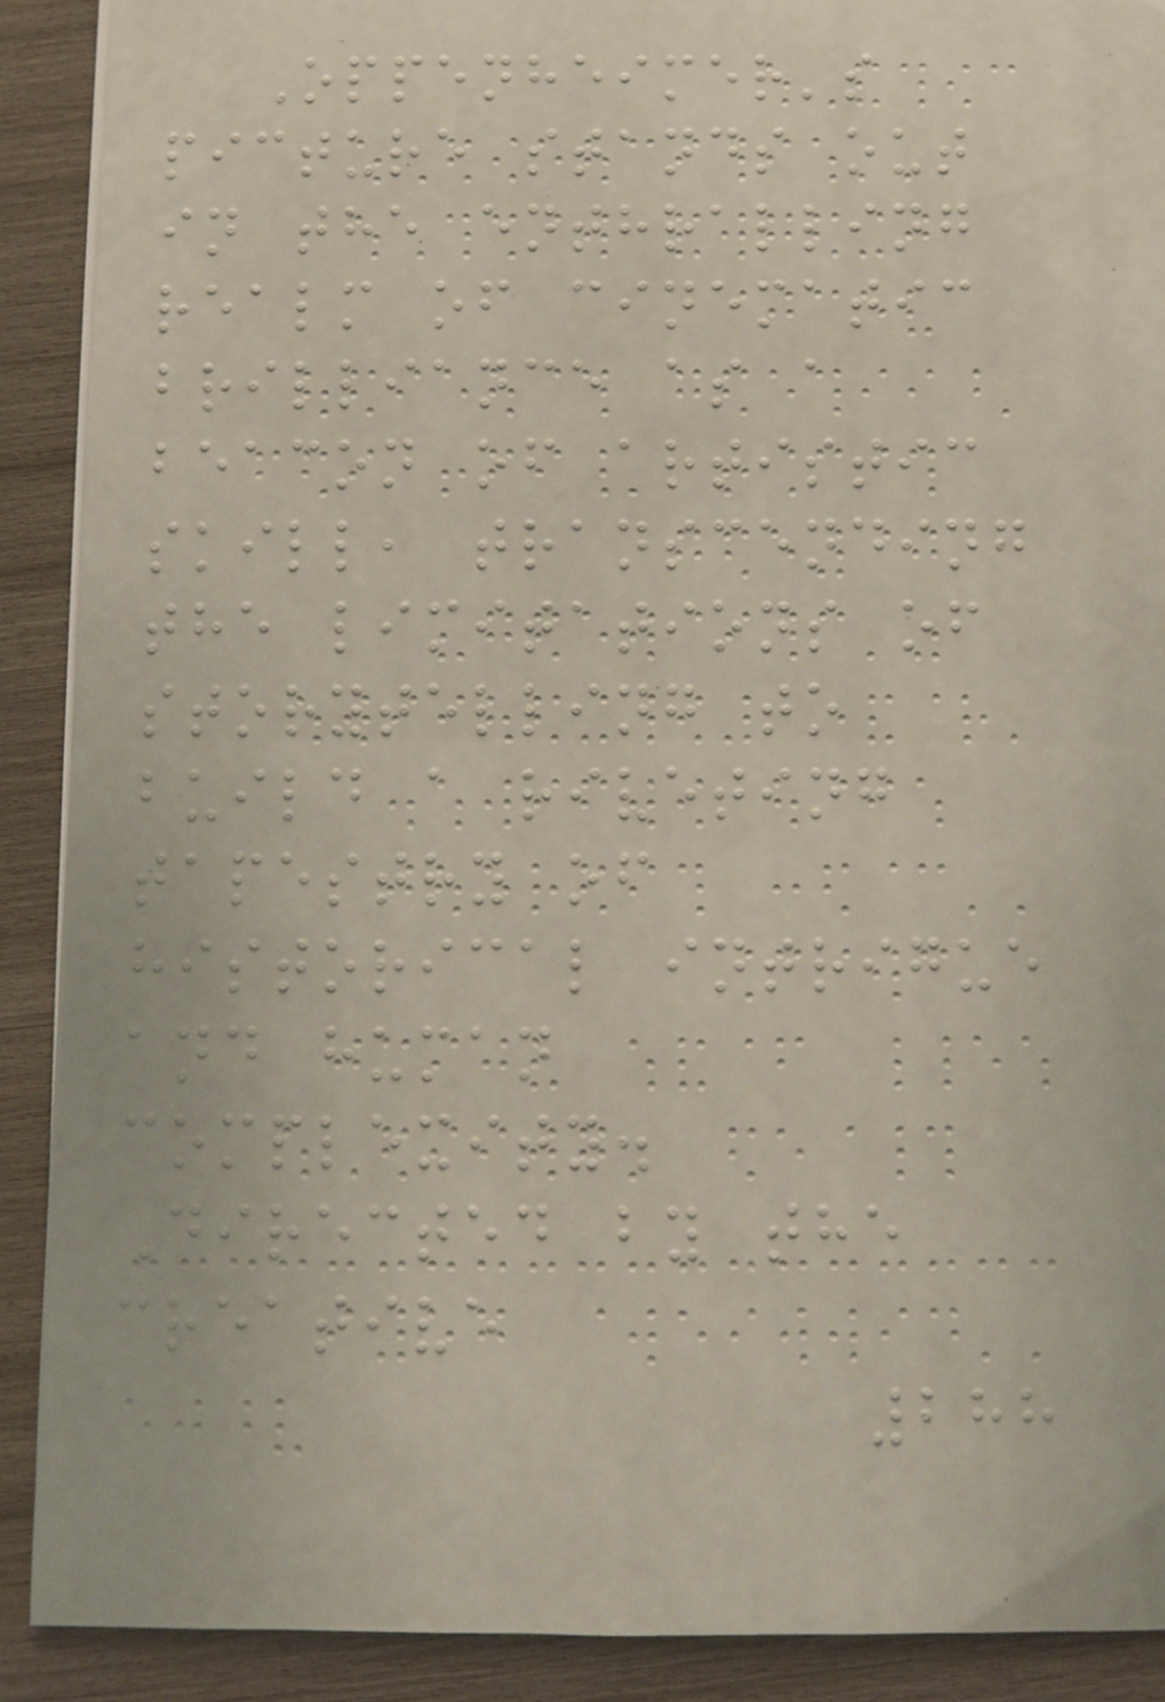Oppenheimer's
picture stands out
in the enthralling
realm of cinematic
brilliance as a
beacon of artistic
skill, transcending
the limitations of
storytelling to
build a riveting
tapestry of
historical intrigue
and human
complexity.
Directed by the
creative
288
